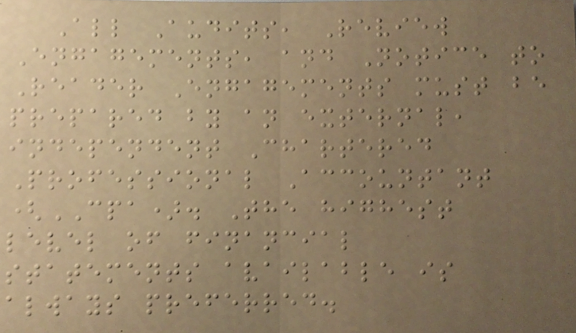All Audits, Review
Engagements, and Notice to
Reader Engagements must be
prepared by an external,
independent Chartered
Professional Accountant
(CPA). The highest
level of financial
statements available is
always preferred.
